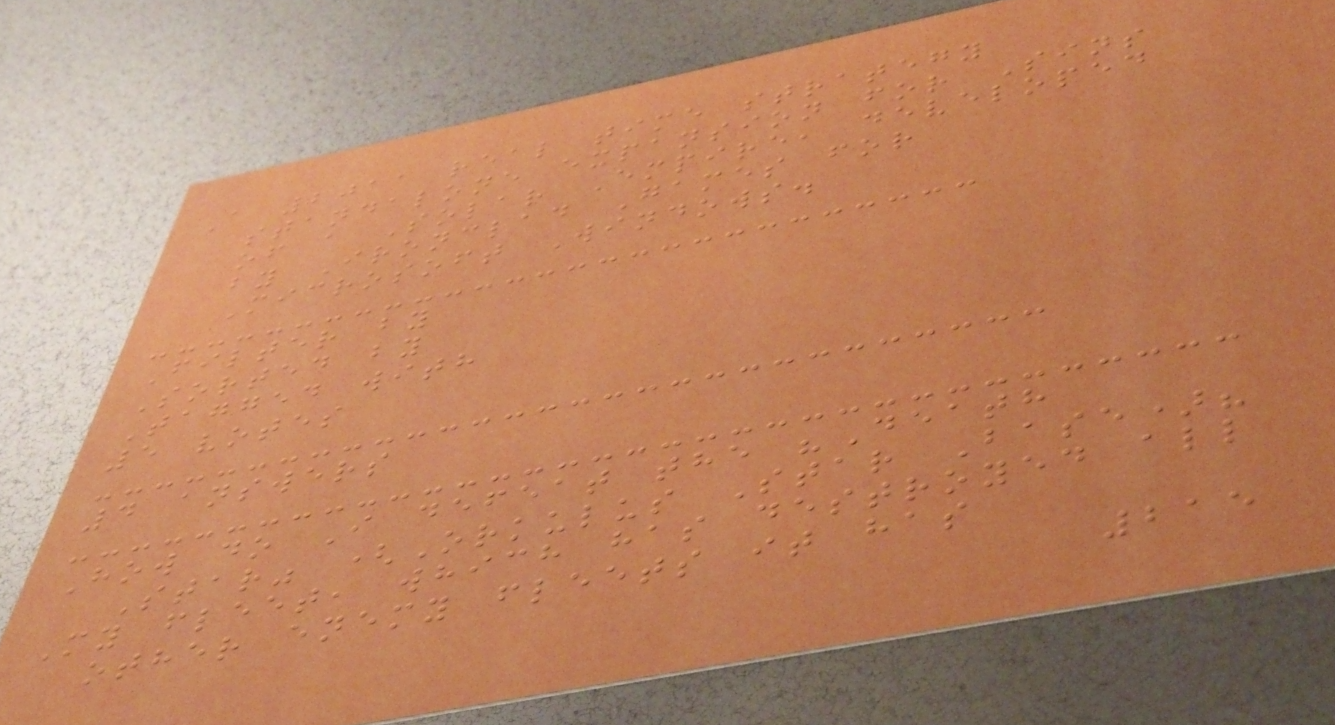A 2011 real time strategy
standalone expansion for Sins
of a Solar Empire, developed
by Ironclad Games for
Microsoft Windows.
Filter by
Sorted by
Tagged with
5 votes
4 answers
How do I defeat the "Death
Star" (Orkulus Star Base)?
My fleet, which has destroyed all
other enemy fleets it has
215
